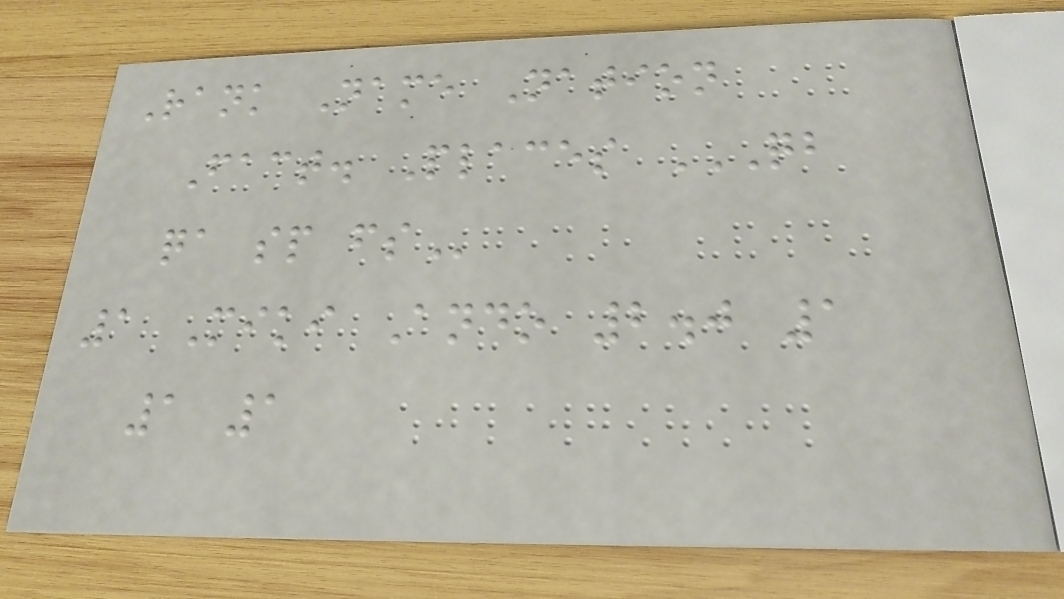Rank Name Nation
Fact. Places QB
QA SP FS
1 Miki Ando 2.0 1
1 1
